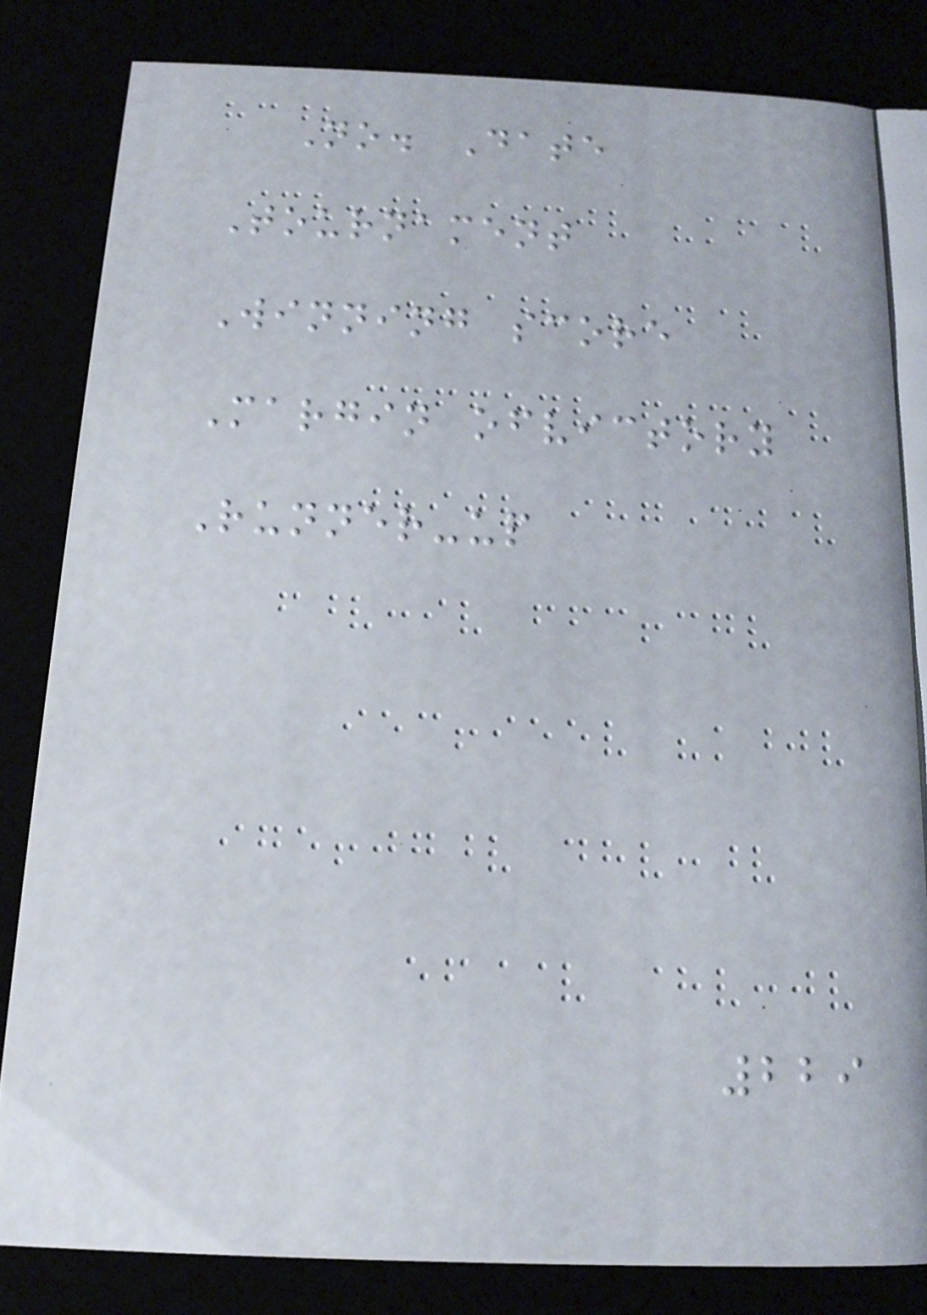No. Date
Tournament
Winning score
Margin ofvictory
Runner-up
229
